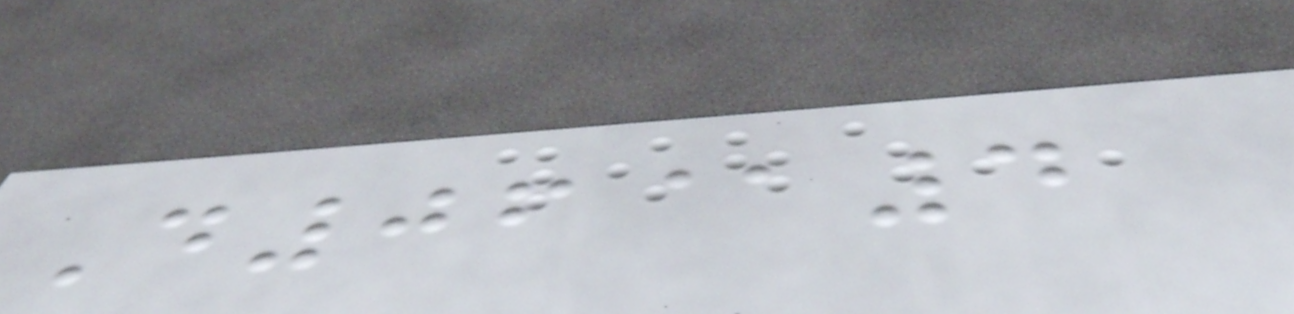D06@4
